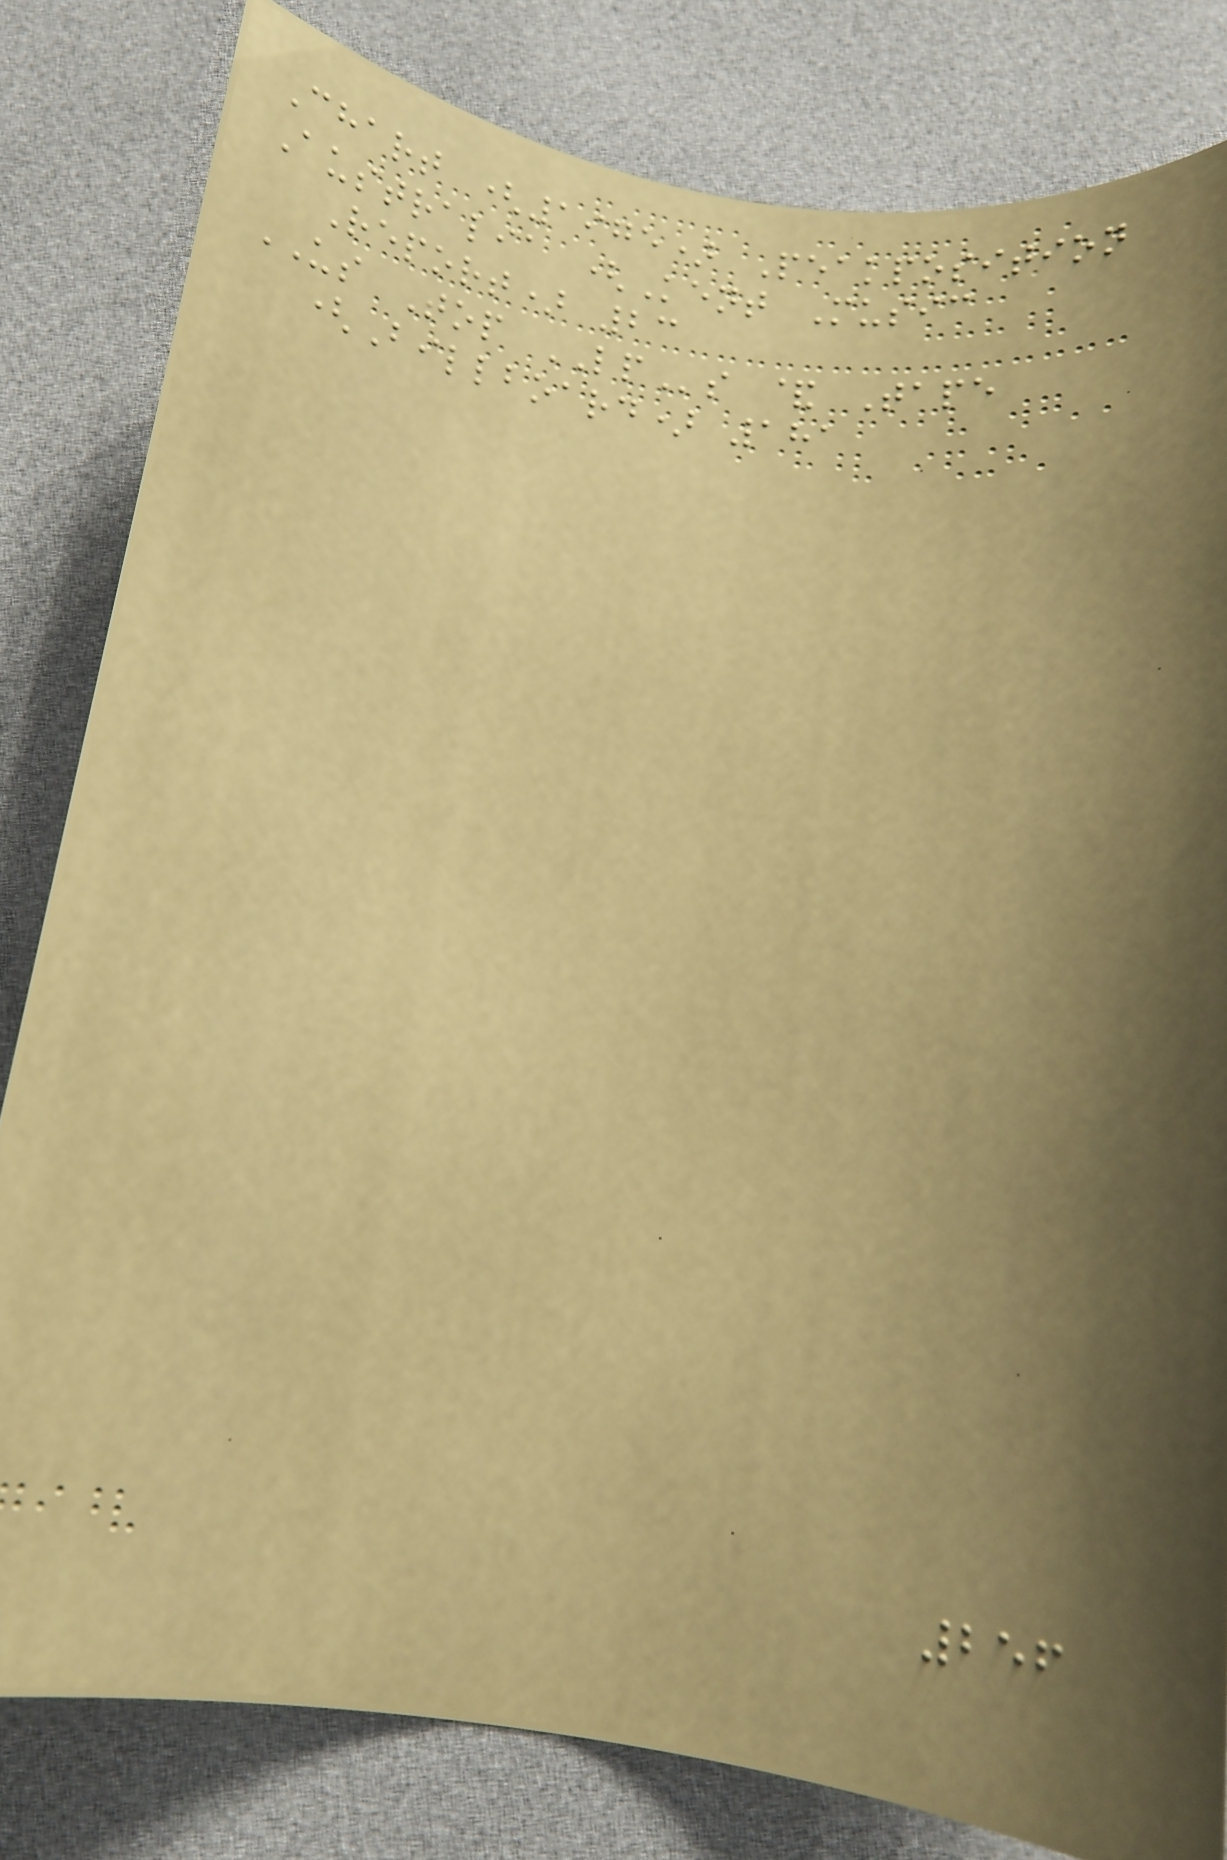Chart (1975) Peakposition
Australia (Kent Music
Report) 23
US Top LPs & Tape
(Billboard) 181
256
